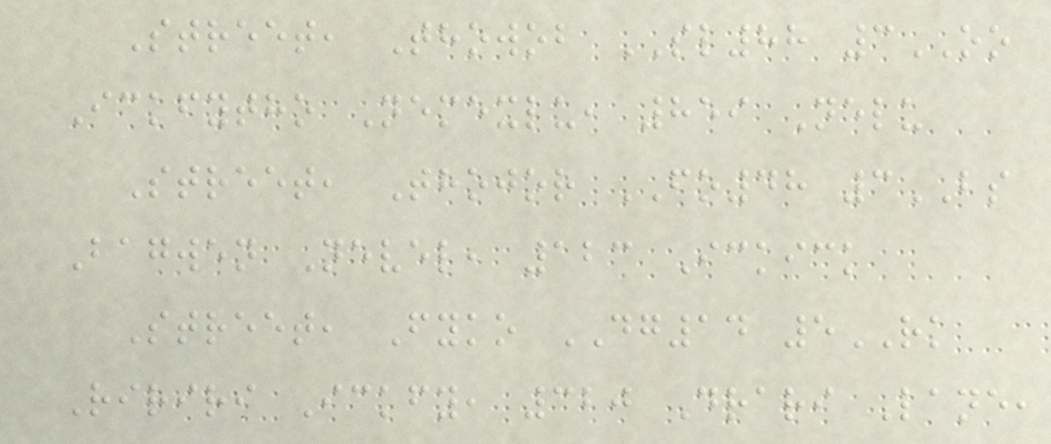Street, Thowob SL88 3OO
Ickfytho Nemexlu, 859 Nelu
Street, Thojor FO48 3BS
Bagwen Nevel, 123 Ickick
Street, Fyko DG14 5RK
Ririri Ickfy, 320 Drari Lane,
